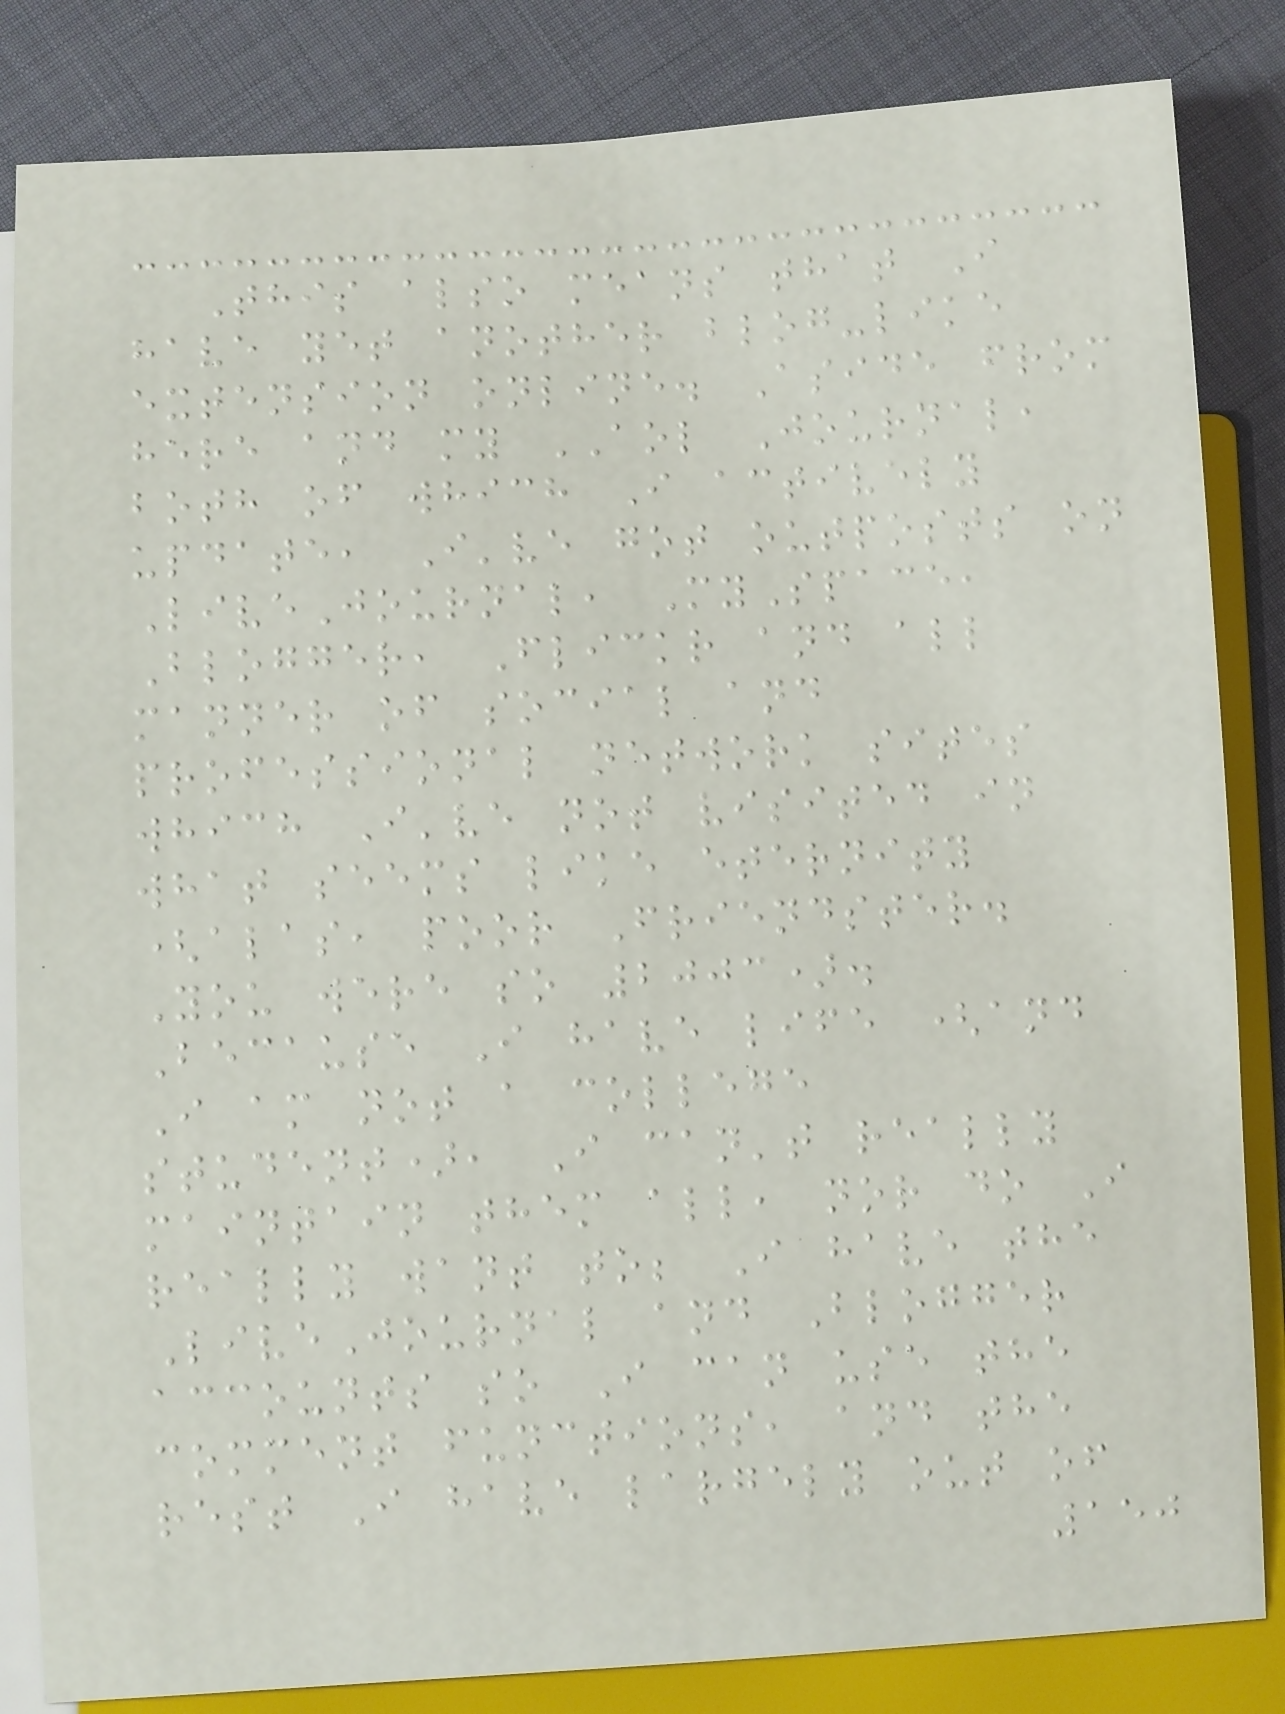This also means that I
have yet another blog-like
extension online. Aside from
here and my AOL Journal,
both of which I actively
update, I've got outposts on
LiveJournal, MySpace,
Blogger, Flickr and all
manner of social and
professional network sites
which I've not visited in
what seems like eternity
(alas, poor Friendster.
You were so 2003).
Because I have life (and
I am not a college
student), I can't really
maintain them all, nor do I
really want to; I have the
LiveJournal and Blogger
accounts so I can use the
comment functions, and the
rest I have largely out of
150
